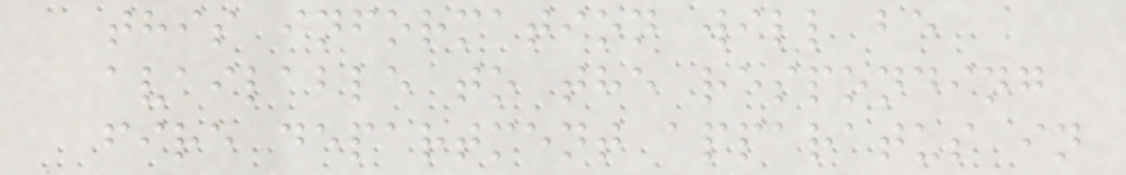this information will be
available to the responding
fire department apparatus in
